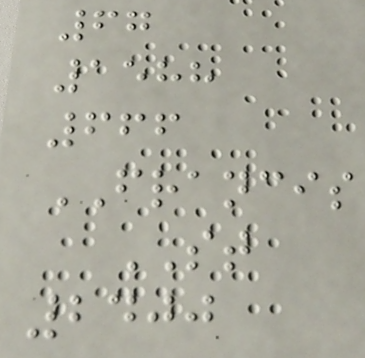67
1588
666
FRANCIS
ST
2400
